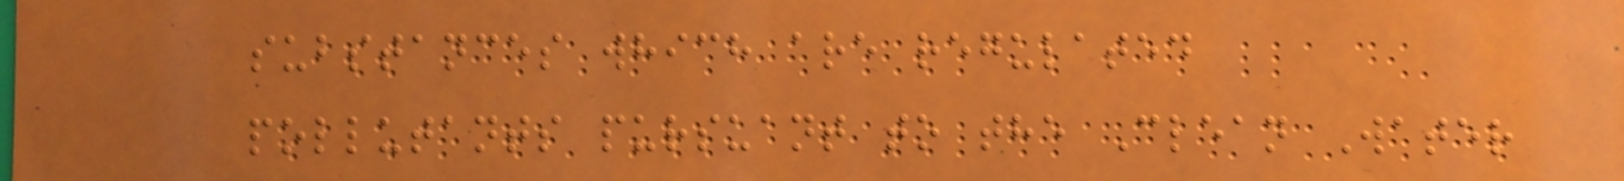substances which are regulated
pollutants pursuant to the Clean Water
